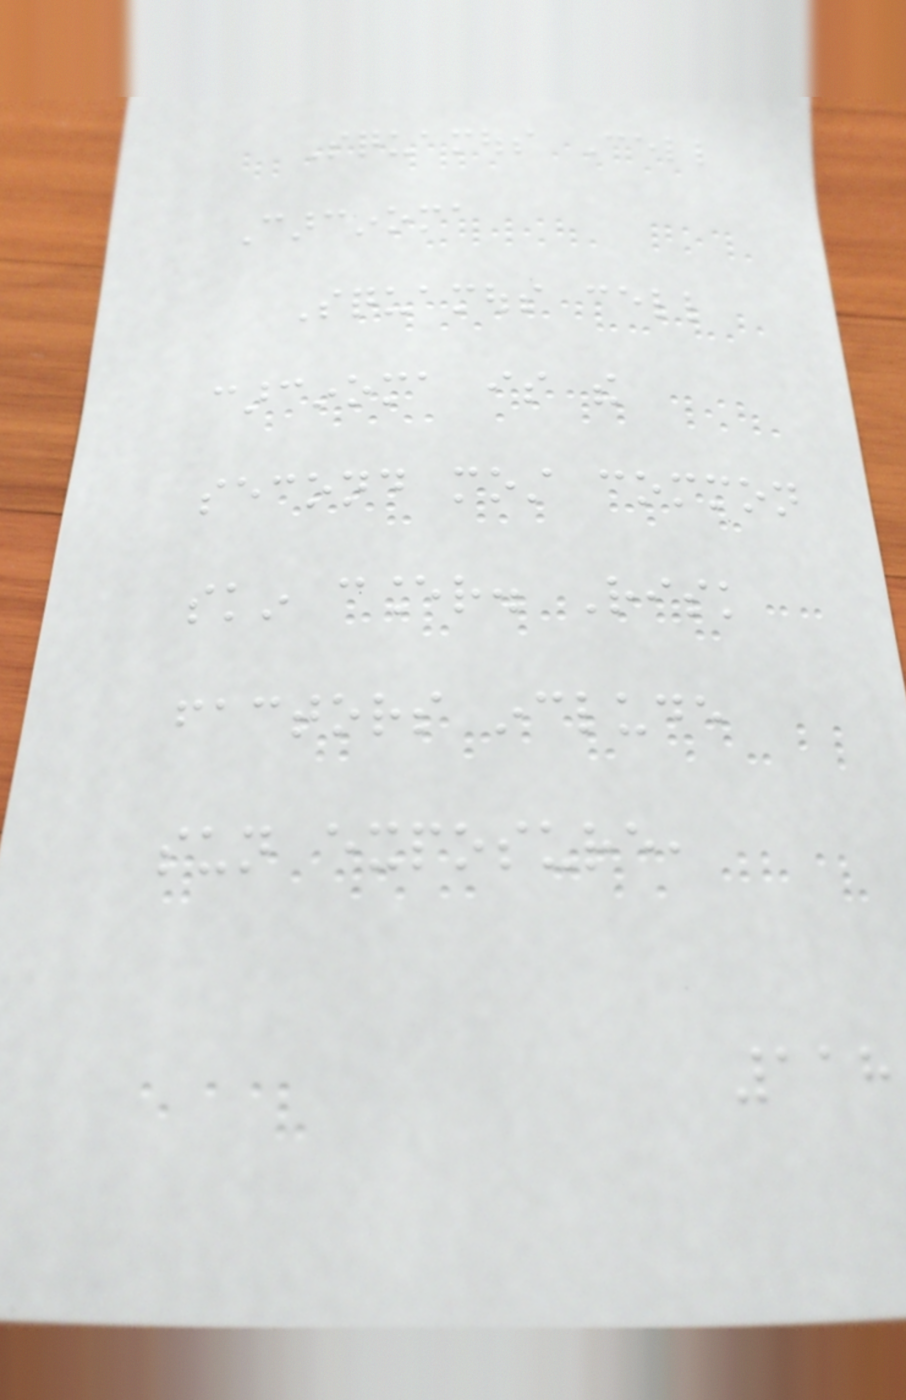Squamous Cell
Carcinoma
Squamous cell
carcinoma is the
second most common
skin cancer. Risk
factors include
sun exposure,
118
